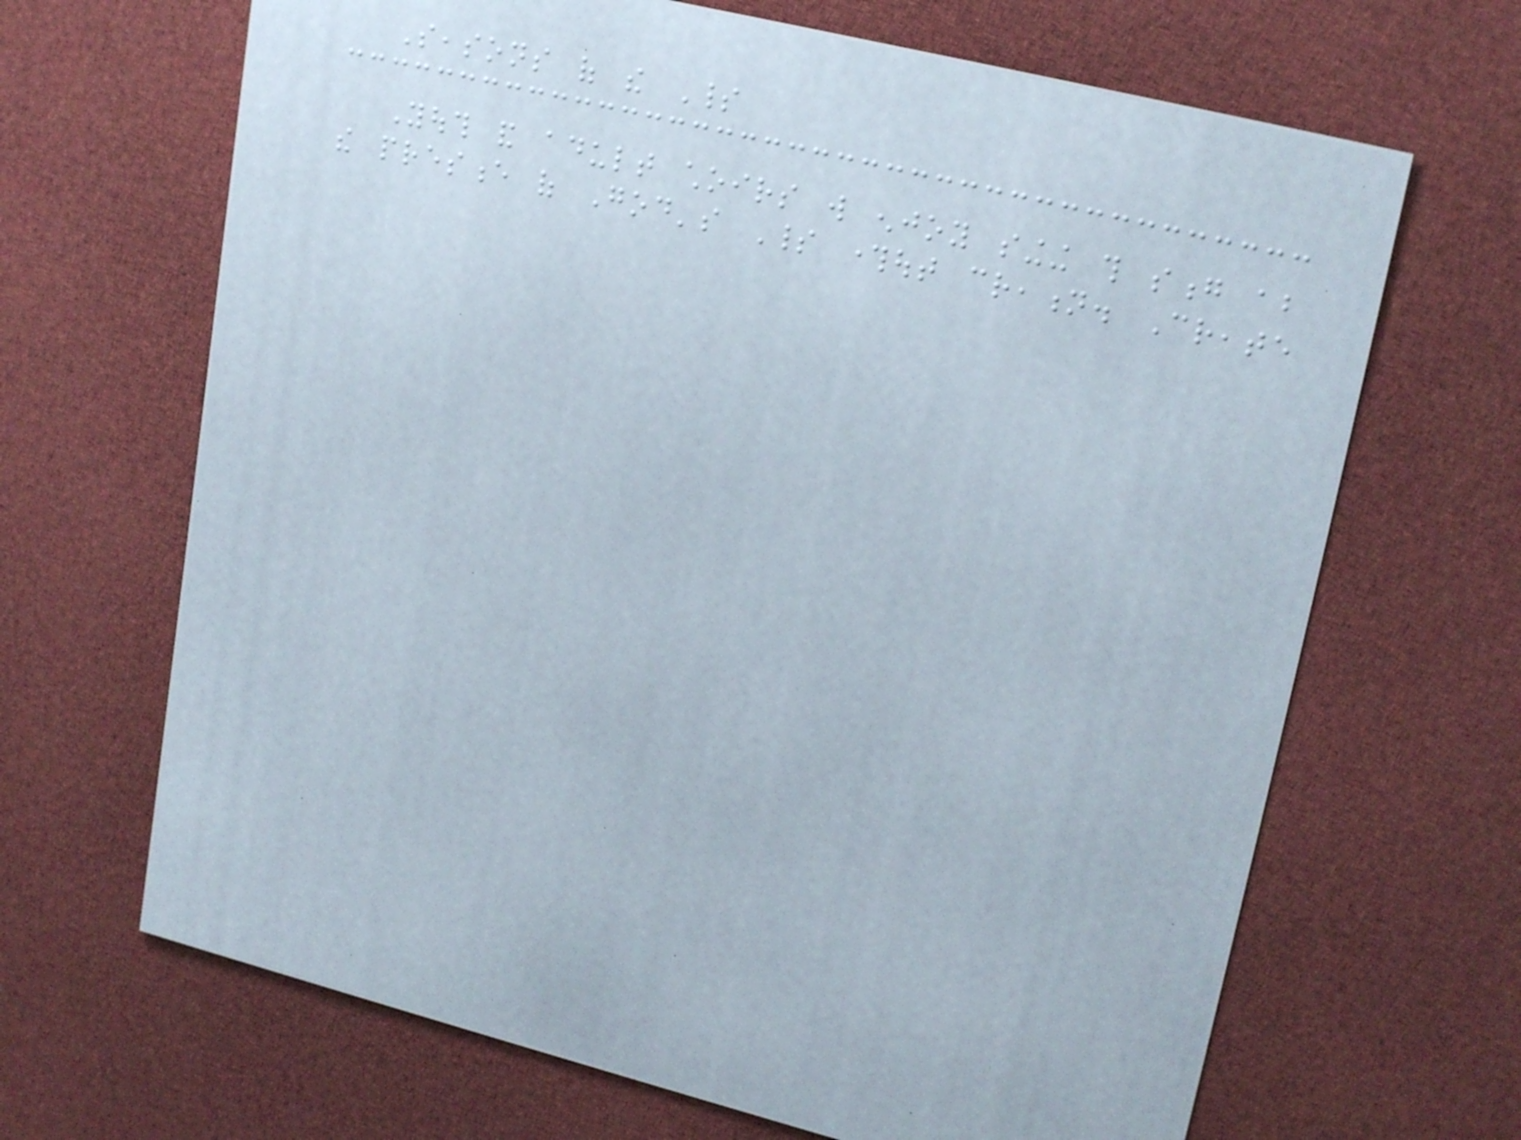Seasons of the Spirit
Youth and adult choirs will enjoy singing this song about
the presence of God's Spirit throughout creation. Create
